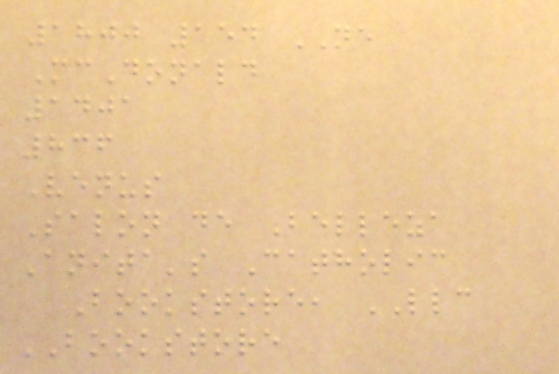1800 154 NE
McDonald
1401
836
Venus
Salon de Belleza
Anita's Catholic
Bookstore, LLC
BOOKSTORE
